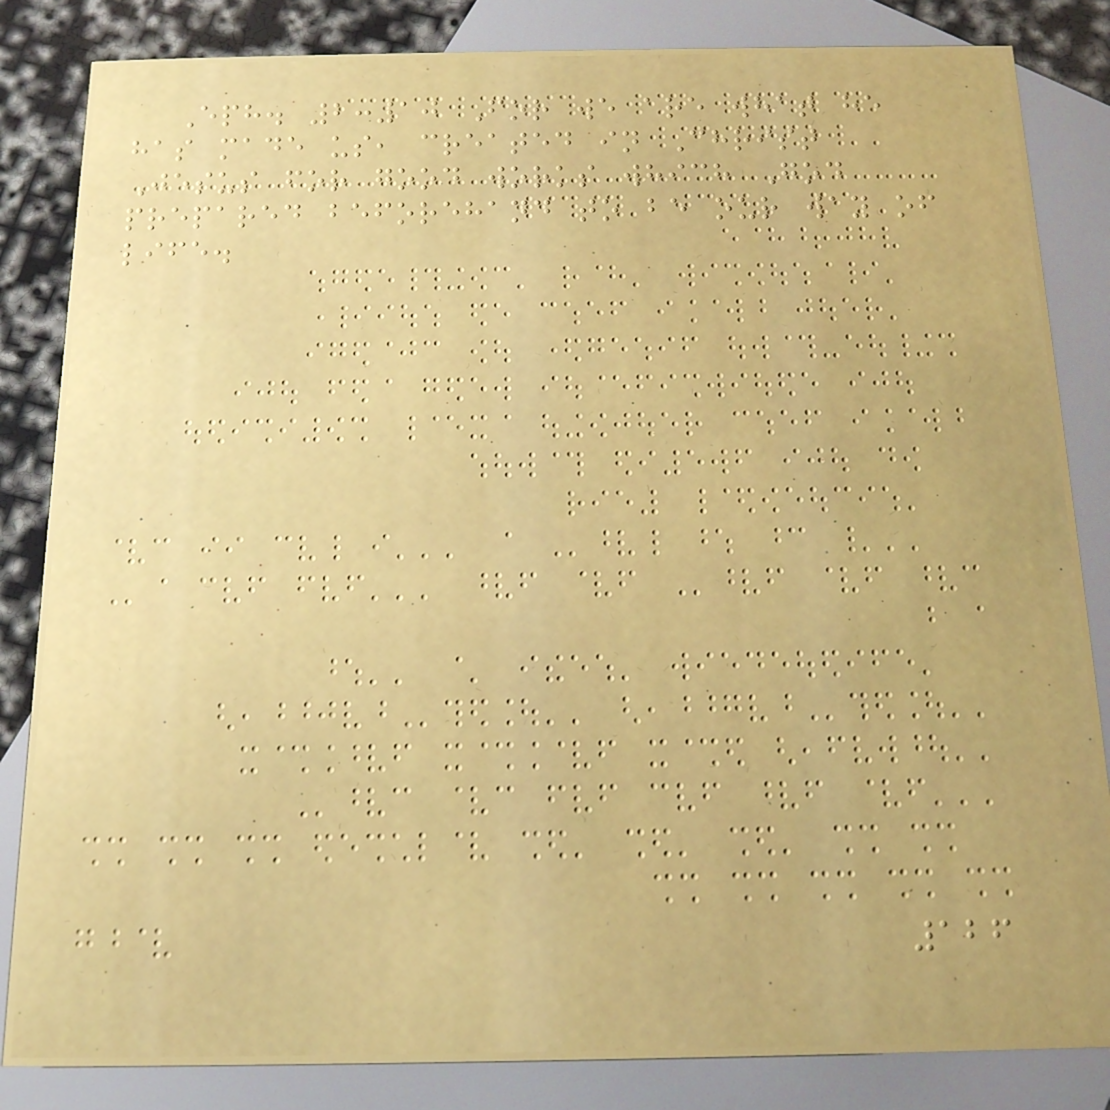Eph. 2:10 For we are what he
has made us, created in Christ
Jesus for good works which God
prepared beforehand to be our way of
life.
126
